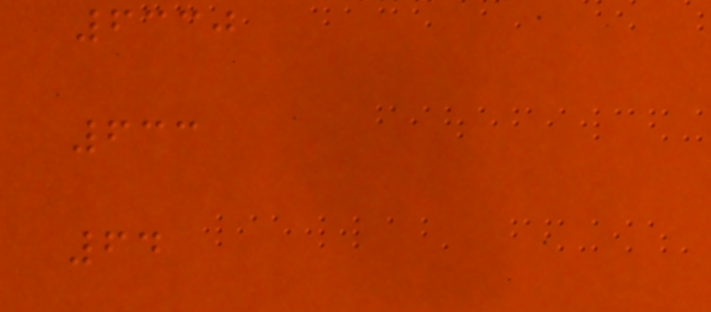6330
633
64
